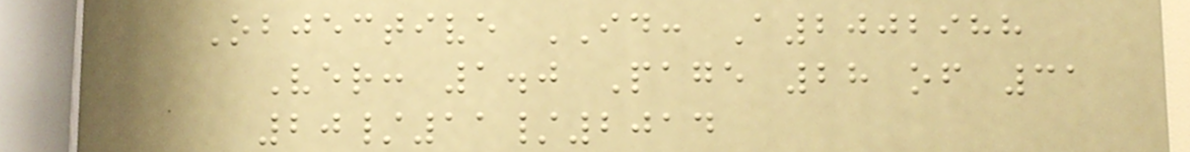Objective ID: A2002988
Ver: 1.0 Page 28 of 31
20/11/2014
